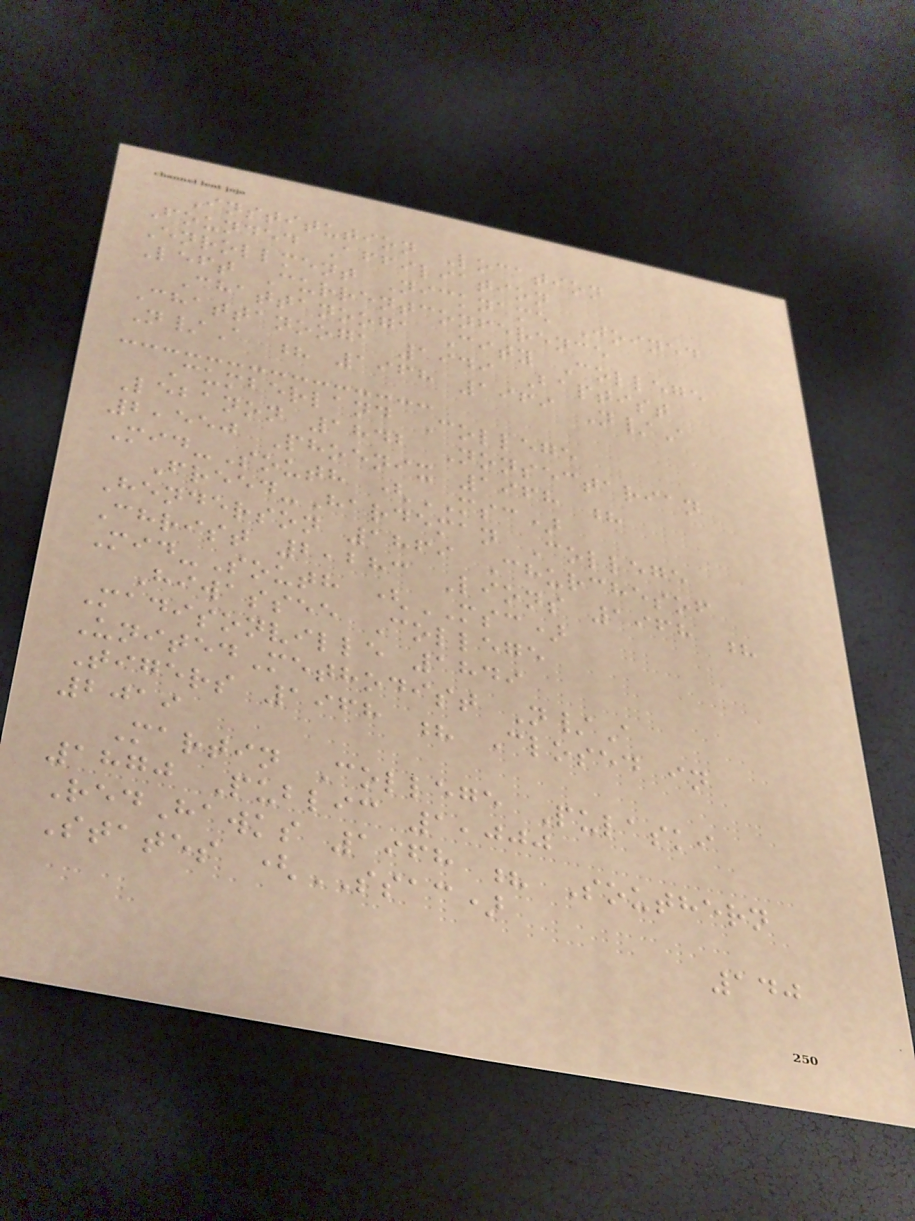Institution Location
Founded Affiliation
Enrollment Nickname Joined
Left Currentconference
Chattanooga City College
Chattanooga 1949 Baptist
N/A ? 1968 1969 N/A
Cumberland College
Lebanon 1842 Nonsectarian
2,550 Phoenix 1968 ?
Mid-South (MSC)
Freed-Hardeman College
Henderson 1869 Churchesof
Christ 2,283 Lions 1968 ?
Mid-South (MSC)
Hiwassee College
Madisonville 1849
UnitedMethodist N/A
Tigers 1968 ? Closed in
2019
Martin College Pulaski
1870 Public 1,000
RedHawks 1968 ? Southern
States (SSAC)
140
